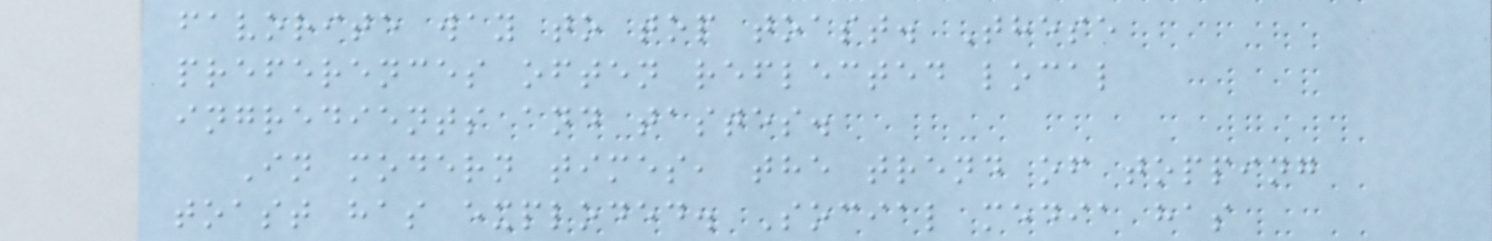favorite way to top toast. These
preferences often reflected local
ingredients and tastes.
In modern times, the trend of topping
toast has exploded. Social media has
